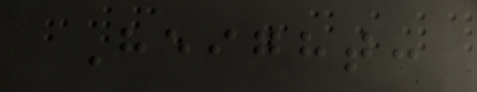Height:
